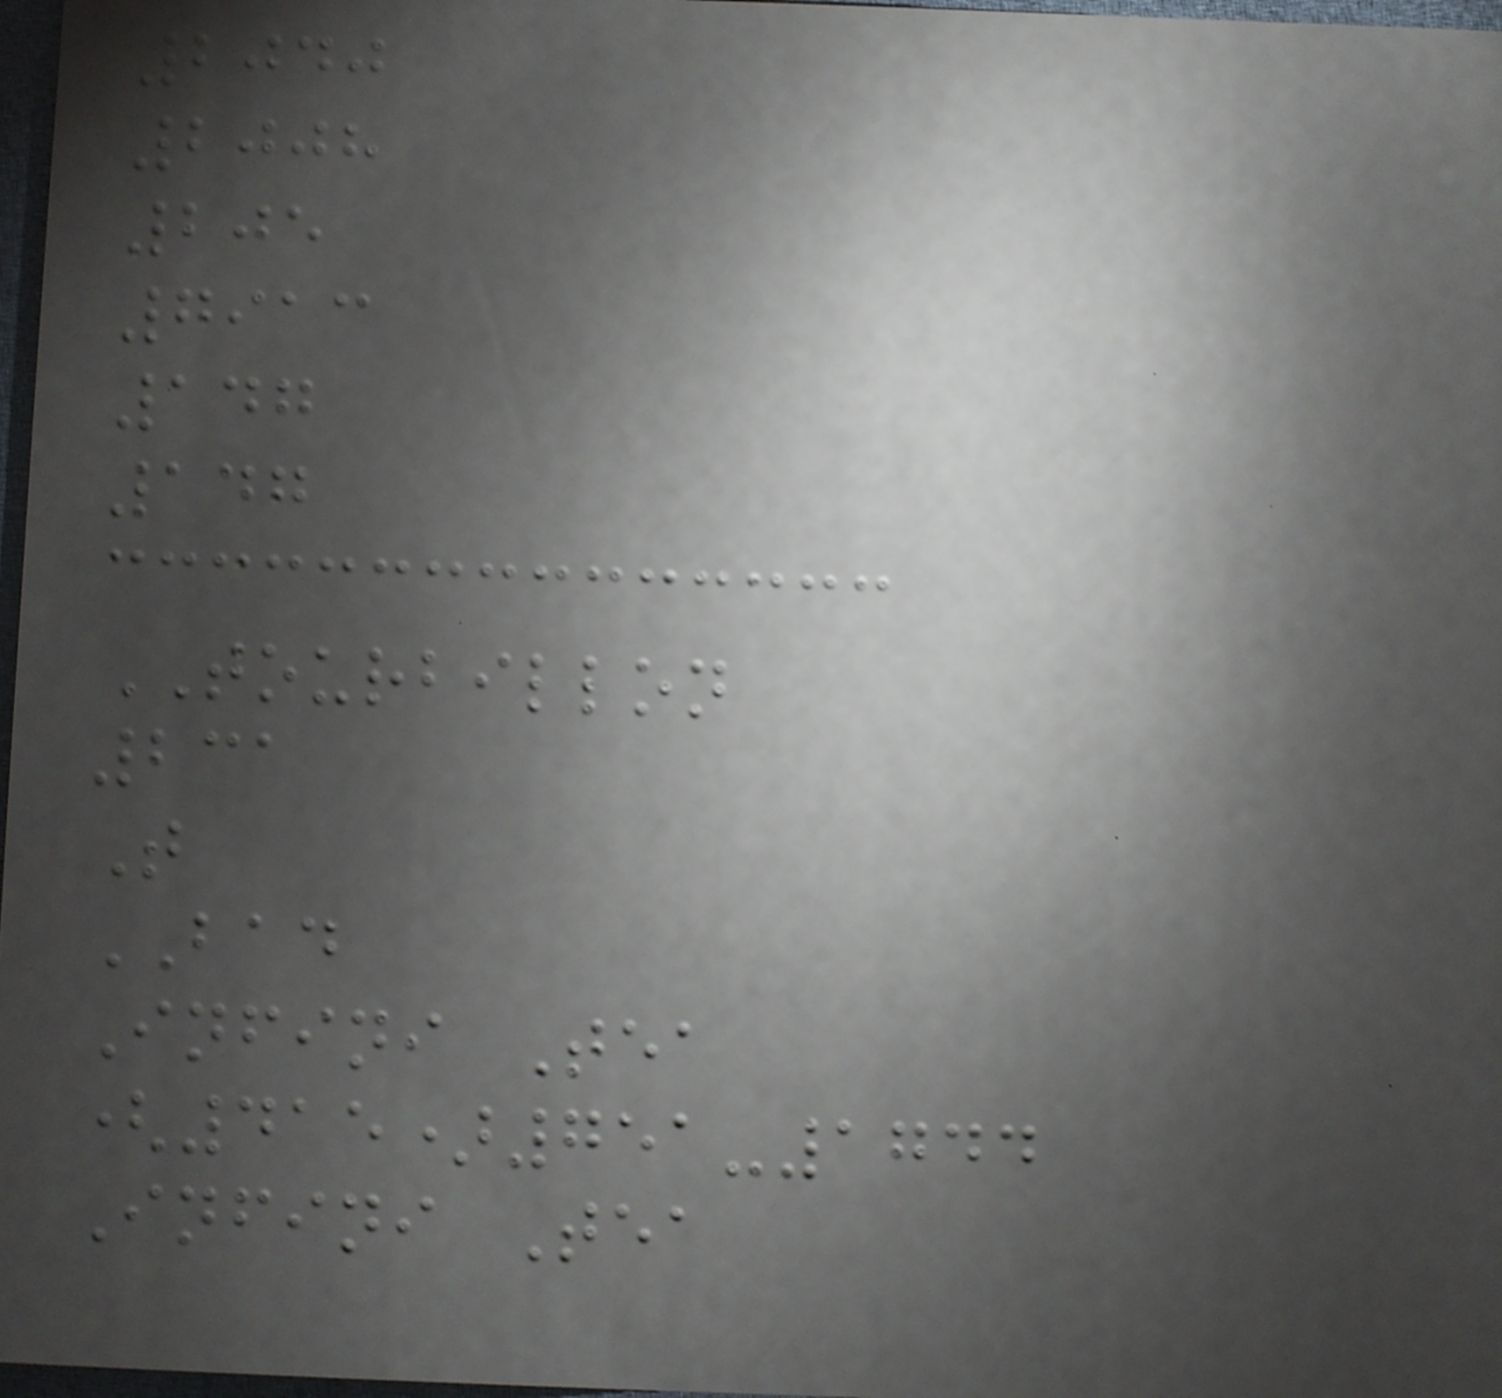2040
2008
205
7913
147
147
TOURBILLON
231
T
BAD
Infini Tea
(415)751-1744
Infini Tea
